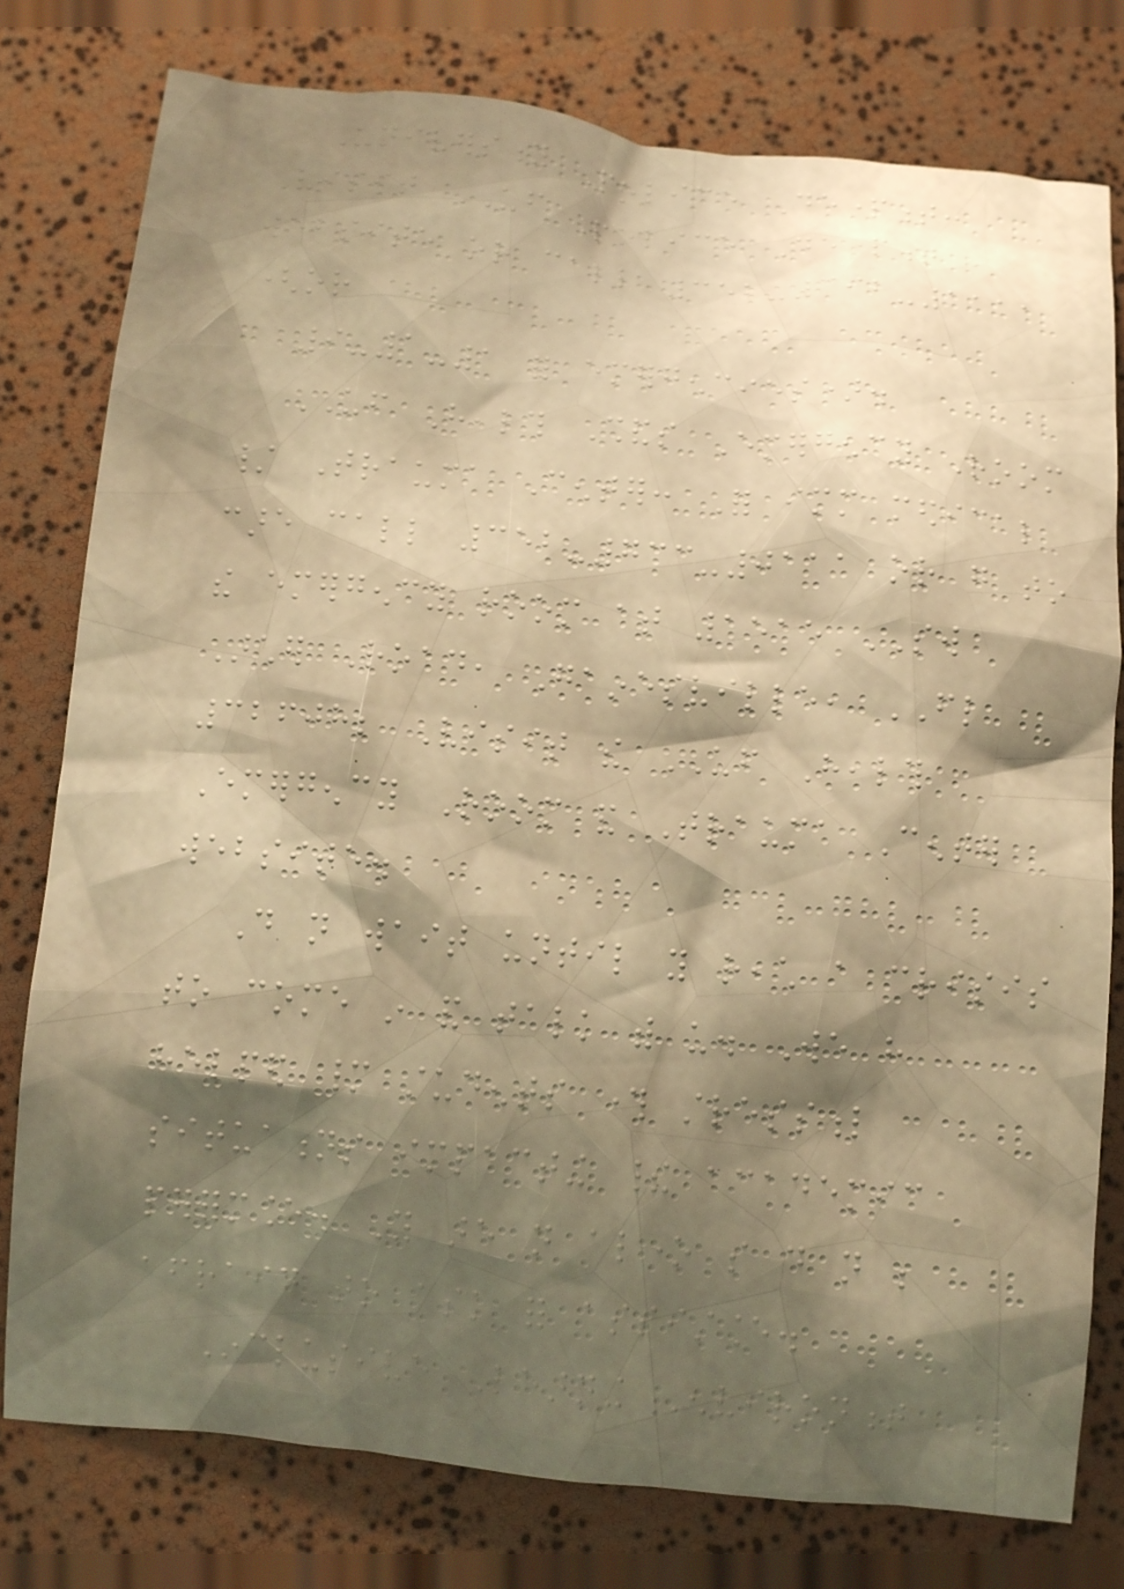University Police Department:
Visit UF Police Department
website or call 352-392-1111
(or
9-1-1 for emergencies).
UF Health Shands Emergency Room
/ Trauma Center: For immediate medical
care call 352-733-0111 or go to
the emergency room at 1515 SW
Archer Road, Gainesville, FL
32608; Visit the UF Health
Emergency Room and Trauma Center
website.
Do not wait until you reach a crisis
to come in and talk with us. We have
helped many students through stressful
situations impacting their academic
performance. You are not alone so do not be
afraid to ask for assistance.
Inclusive Learning Environment
